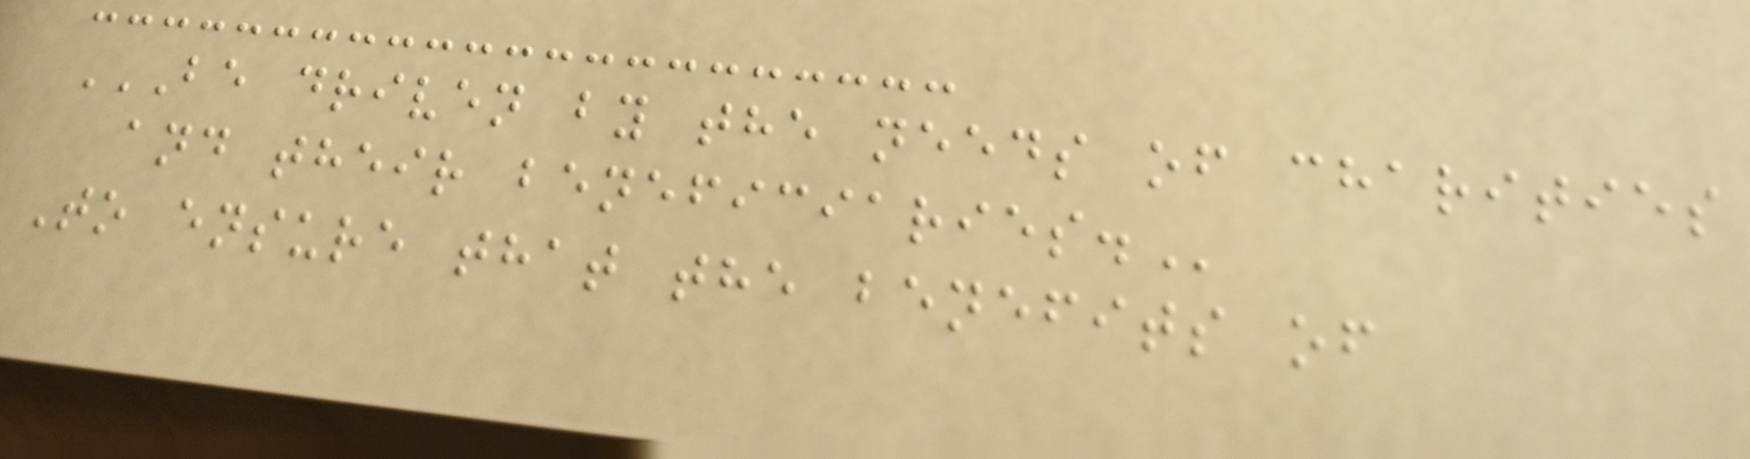BE DRIVEN BY THE NEEDS OF CHARITIES
AND THEIR BENEFICIARIES.
To ensure that the benefits of
